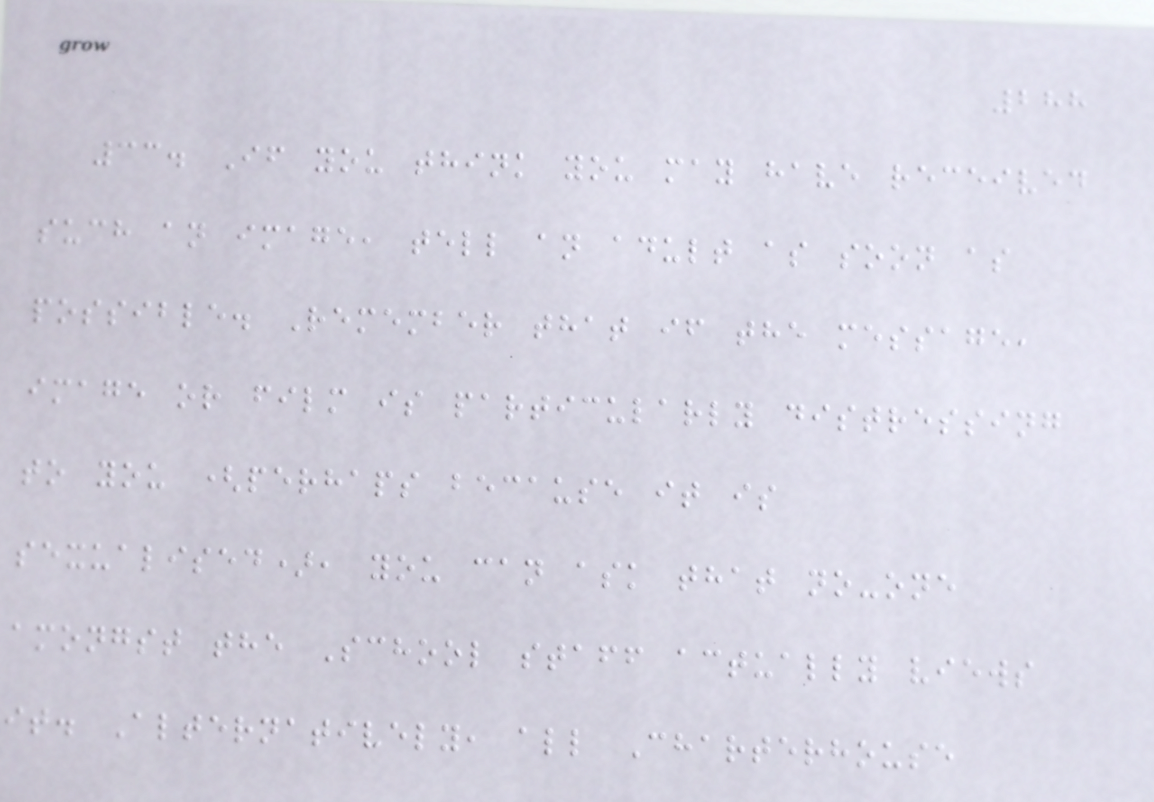288
33. If you think you may have received
such an image, tell an adult as soon as
possible. Remember that if the message,
image or film is particularly distressing
to you (perhaps because it is
sexualised), you can ask that no-one
amongst the School staff actually views
it. Alternatively, all Charterhouse
